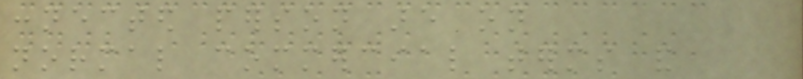connected person are on
normal commercial terms and
